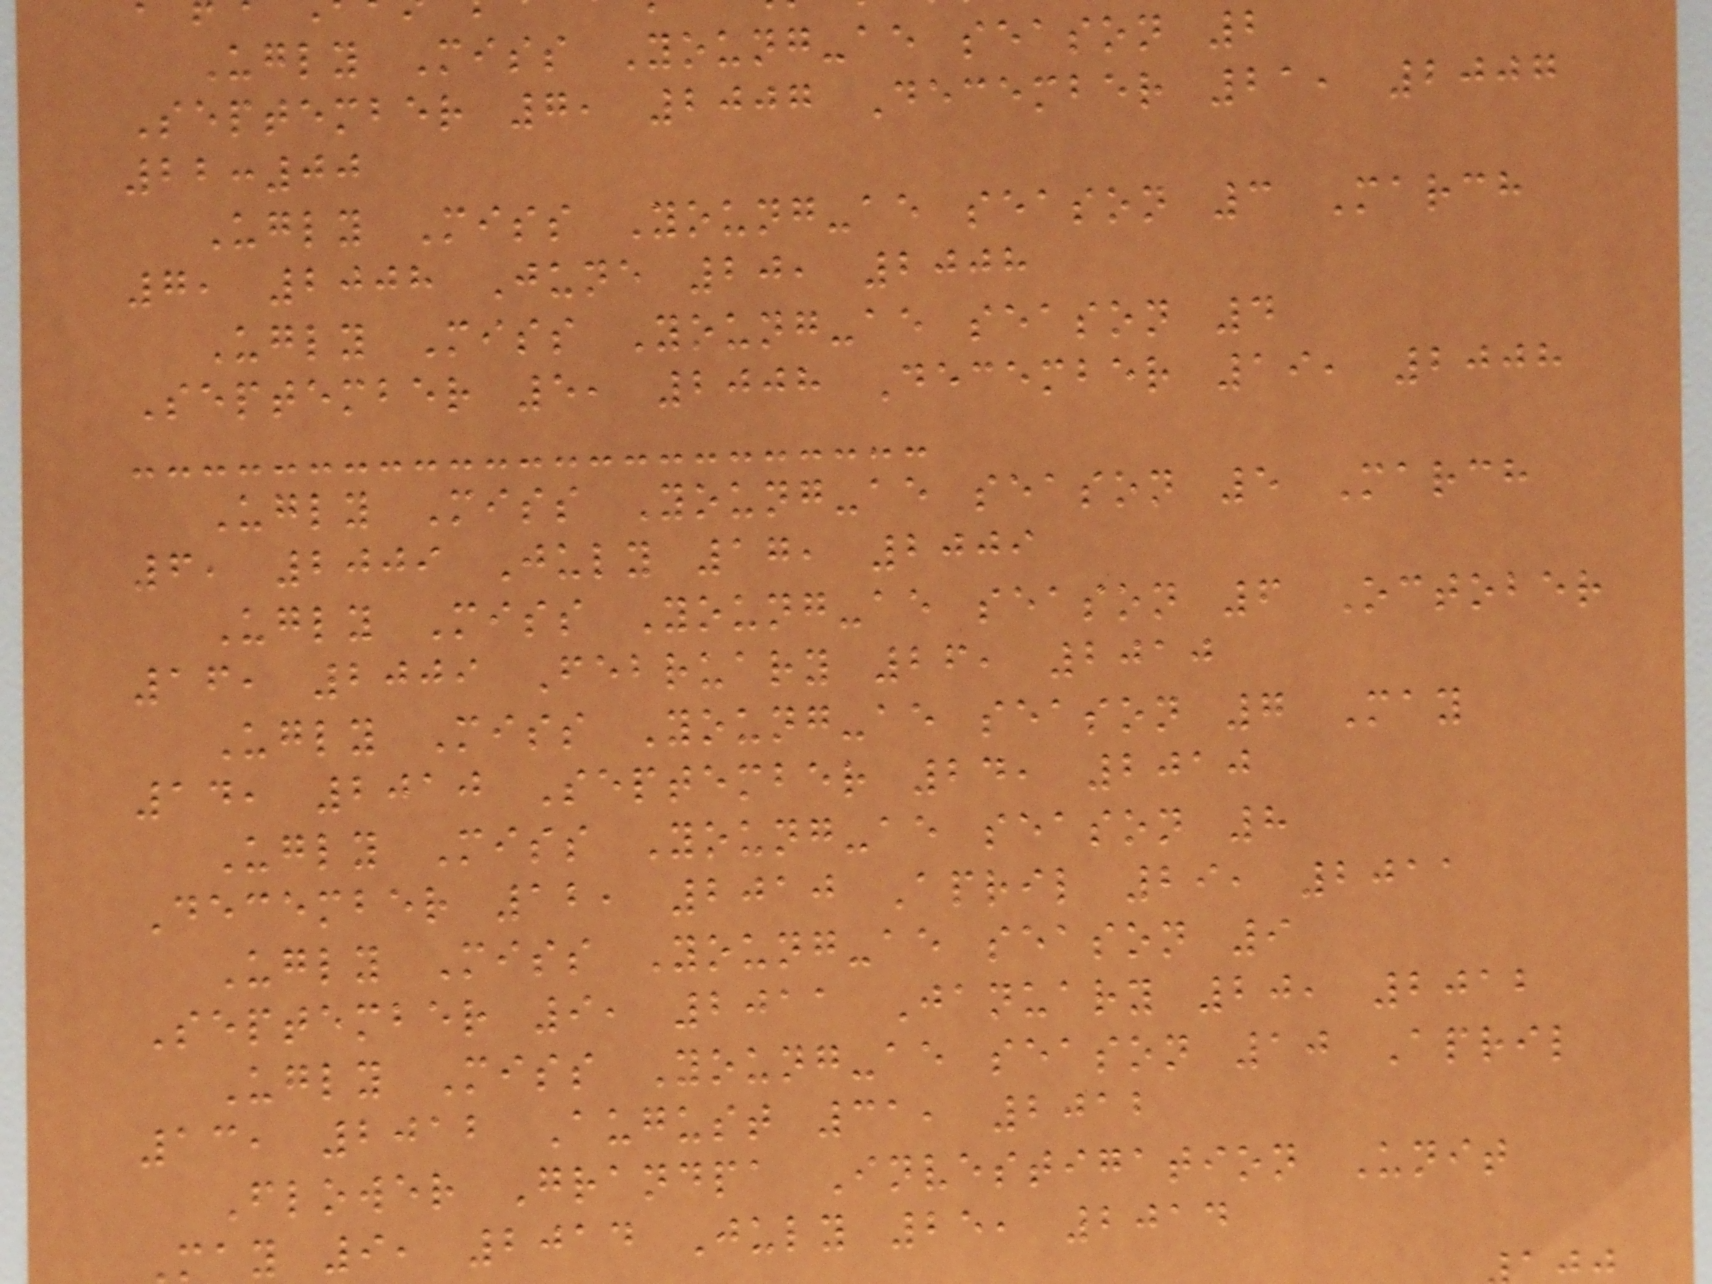Ugly Miss Young-ae season 2
September 7, 2007 December 21, 2007
22:00
Ugly Miss Young-ae season 3 March
7, 2008 June 20, 2008
Ugly Miss Young-ae season 4
September 5, 2008 December 19, 2008
Ugly Miss Young-ae season 5 March
6, 2009 July 17, 2009
Ugly Miss Young-ae season 6 October
16, 2009 February 26, 2010
Ugly Miss Young-ae season 7 May
14, 2010 September 24, 2010
Ugly Miss Young-ae season 8
December 12, 2010 April 29, 2011
Ugly Miss Young-ae season 9
September 9, 2011 January 20, 2012
Ugly Miss Young-ae season 10 April
13, 2012 August 31, 2012
Flower Grandpa Investigation Unit
may 9, 2014 July 25, 2014
